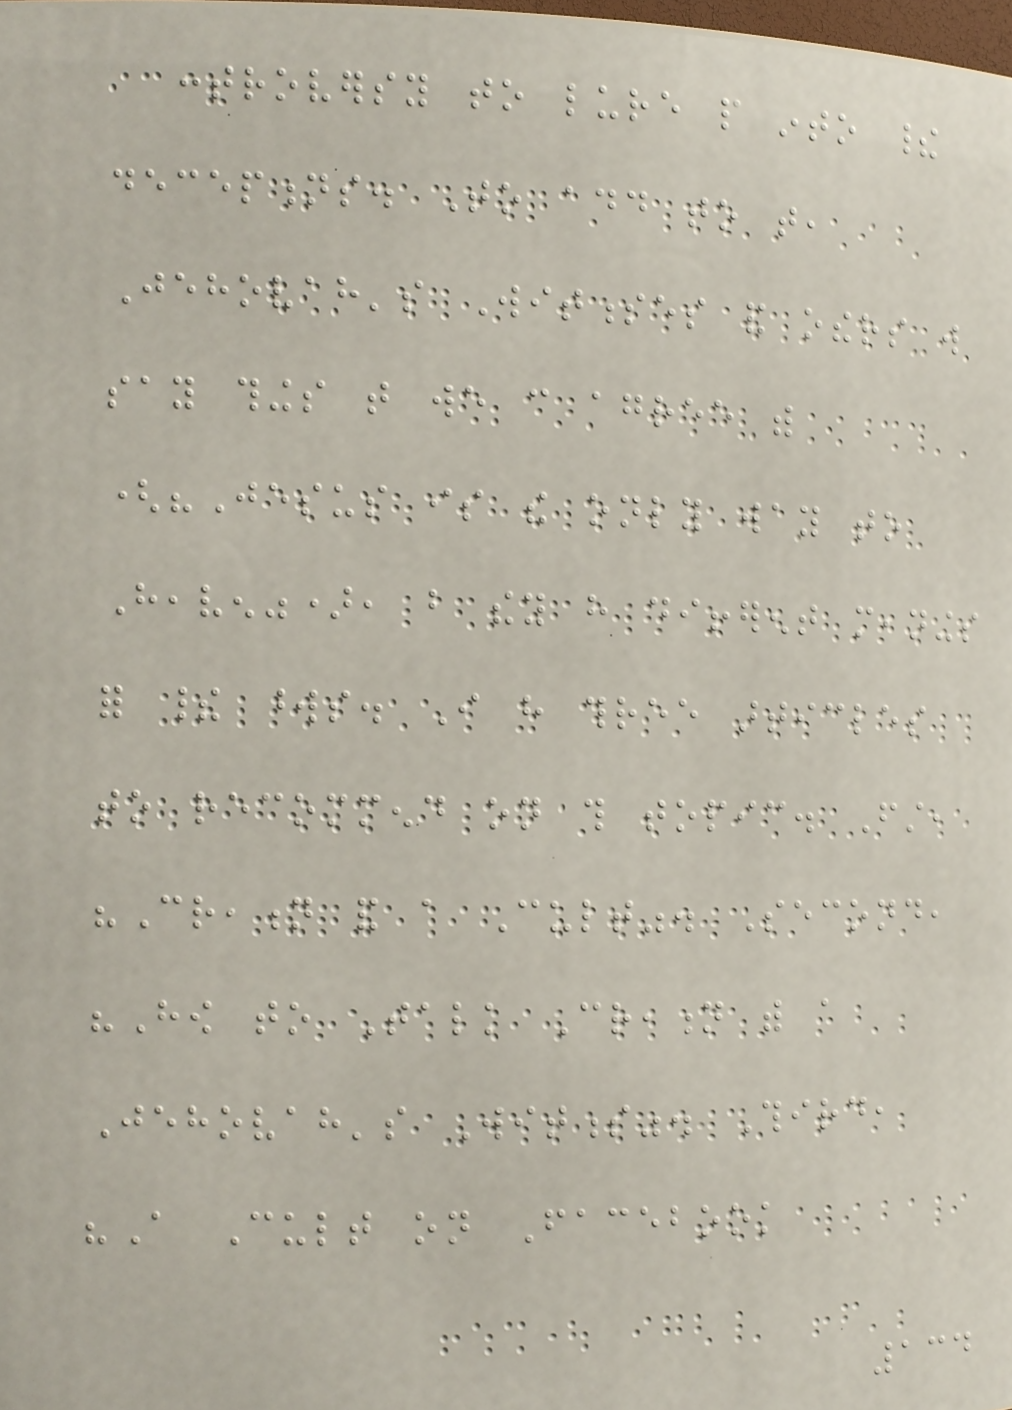controversy to lure people into their
deceptions. To add to that,
Jehovah's Witnesses and others will
say things that we can agree with
("Jesus is the only way to
Heaven"), but they have different meanings
for their words. I have three articles
to recommend on this topic. First,
"Creation and a Cult". Second,
"How to Talk Creation with a
Jehovah's Witness". Third,
"A Cult on Facebook
134
